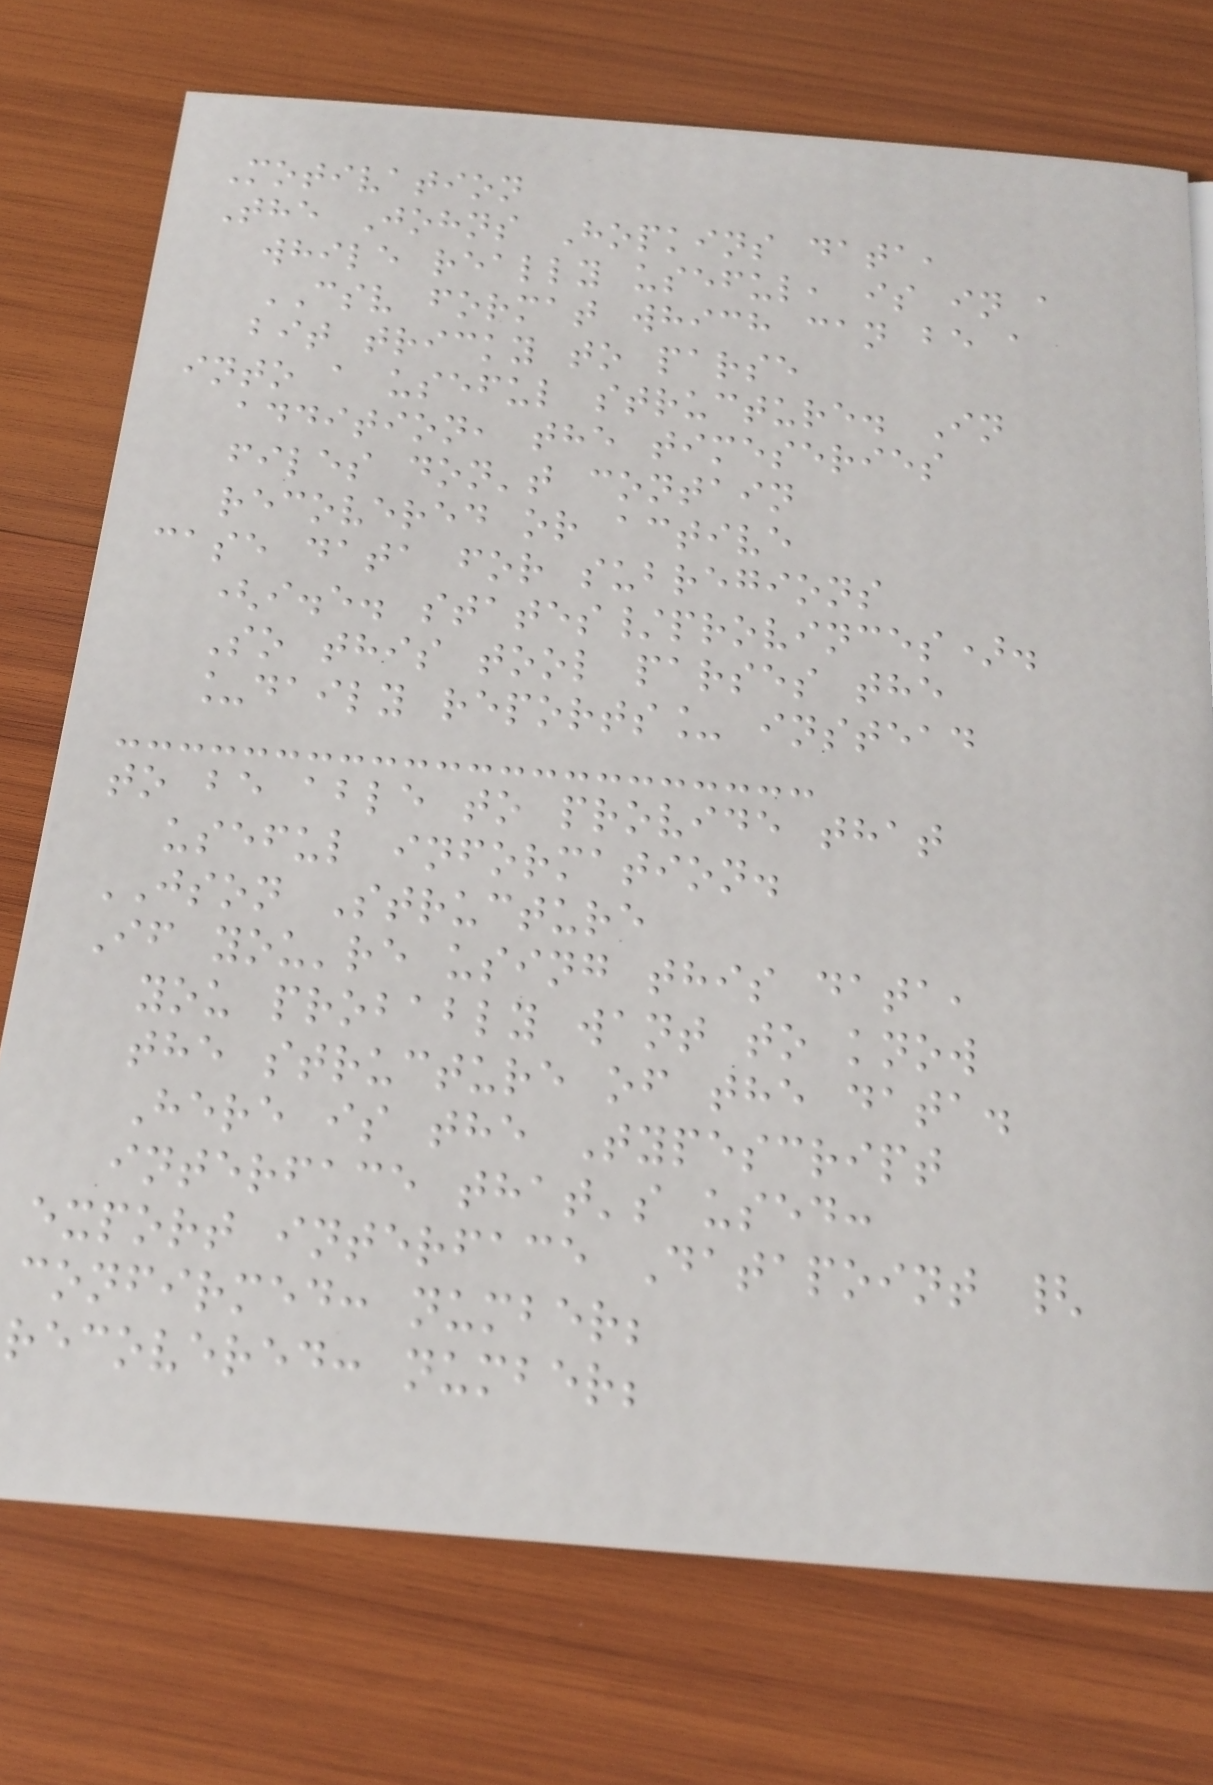Motivation
The Johns Hopkins data,
while really useful, is in a
CSV format which can be a
bit tricky to parse
into a useful structure. In
addition, the timeseries
files don't contain
recovered or active
case data for subregions
(i.e. states/provinces).
So this tool parses the
_daily reports_ instead
to be able to provide that
useful information.
JSON Structure
If you're using this data,
you probably want to know
the structure of the data.
Here is the Typescript
interface that's used:
export interface Datapoint {
confirmed: number;
recovered: number;
